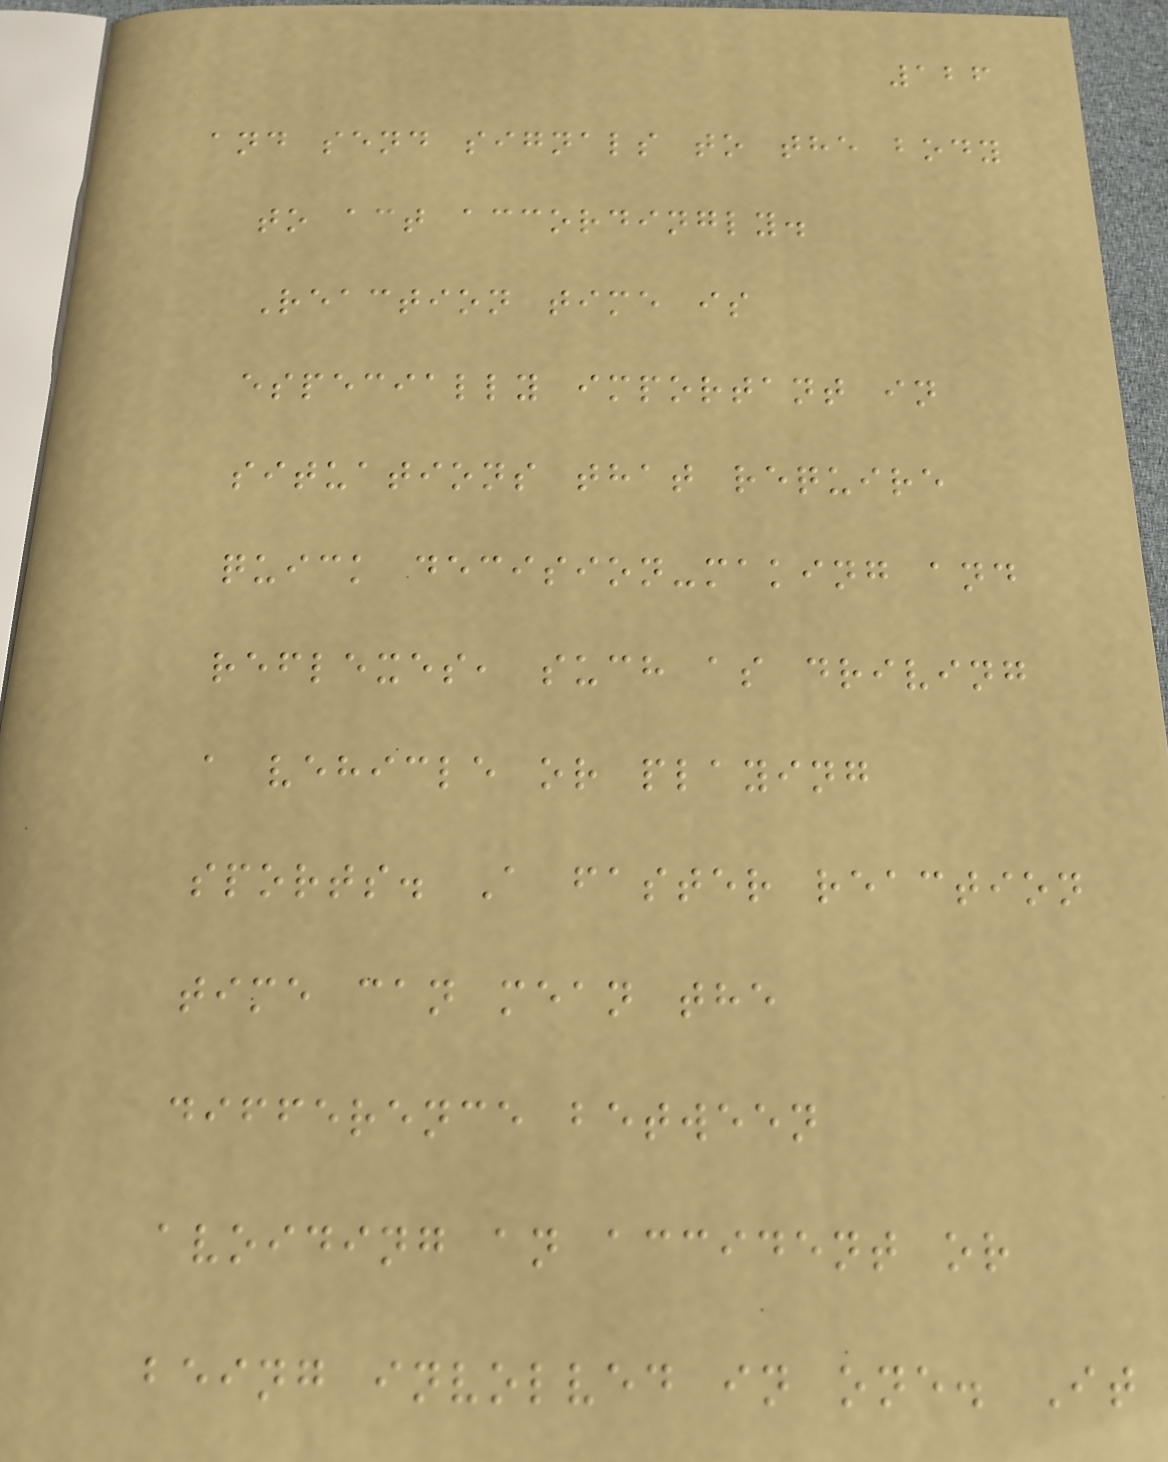126
and send signals to the body
to act accordingly.
Reaction time is
especially important in
situations that require
quick decision-making and
reflexes, such as driving
a vehicle or playing
sports. A faster reaction
time can mean the
difference between
avoiding an accident or
being involved in one. It
